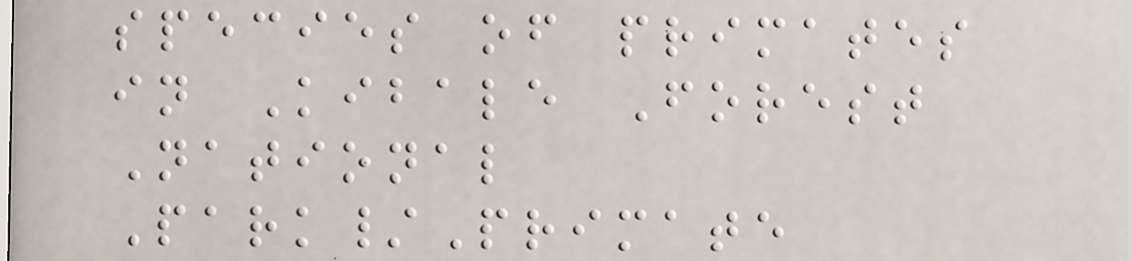species of primates
in Kibale Forest
National
Park/Primate
